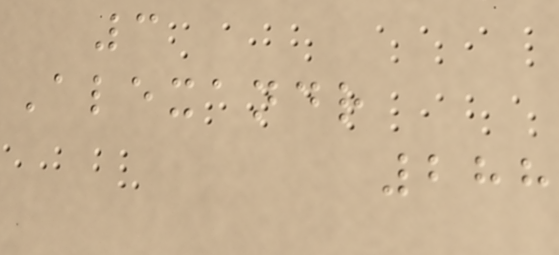3
Alexandr
288
